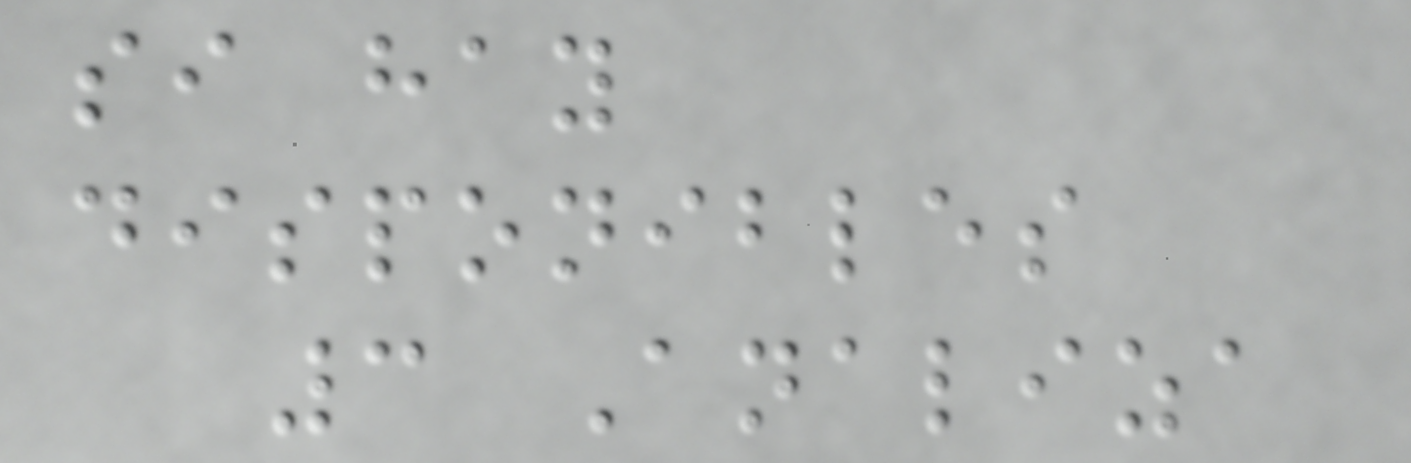si hay
disponibles
3 Analiza
